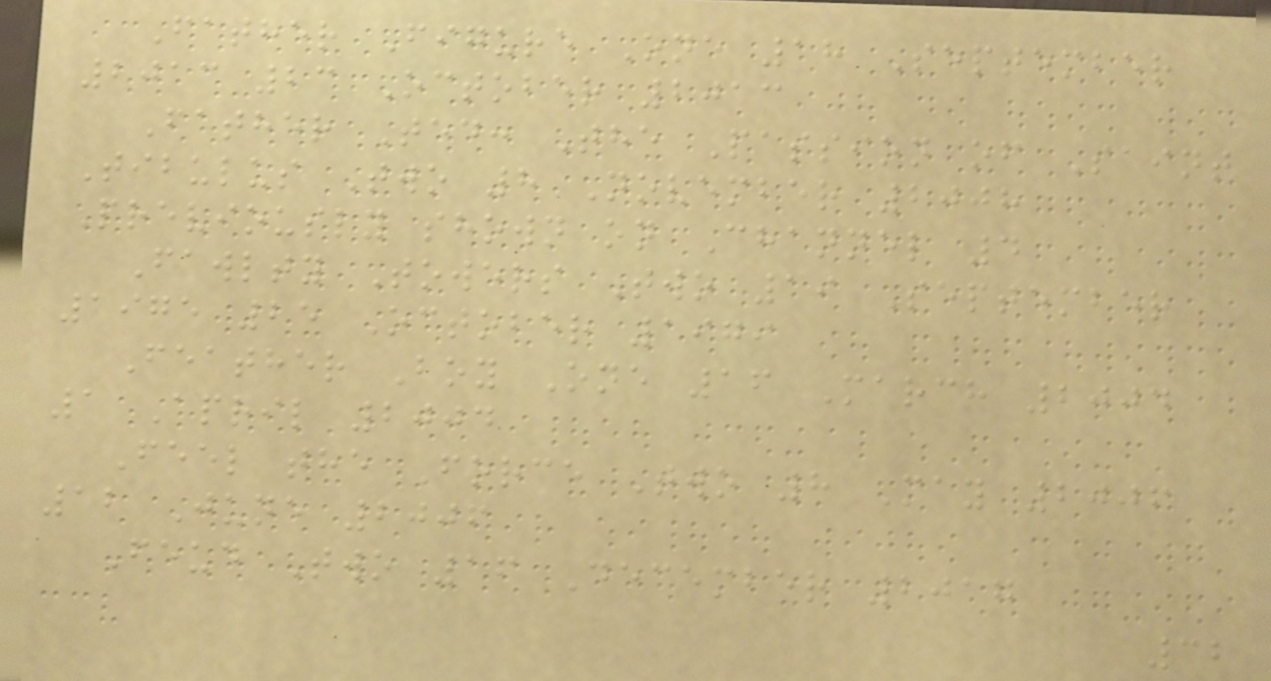Father Figure One 18 September
2013 23 October 2013
Father Ted: The Passion of Saint
Tibulus Two 8 November 2008
Previously shown on Channel 4
Fawlty Towers Two 19 September
1975 25 October 1979
Feather Boy One 16 March 2004
1 April 2004
Feel the Force Two 8 May 2006
12 June 2006
Feud Two 16 December 2017
32
